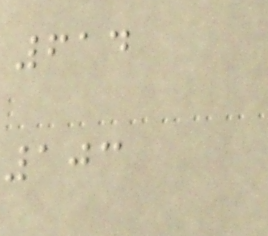614
103
